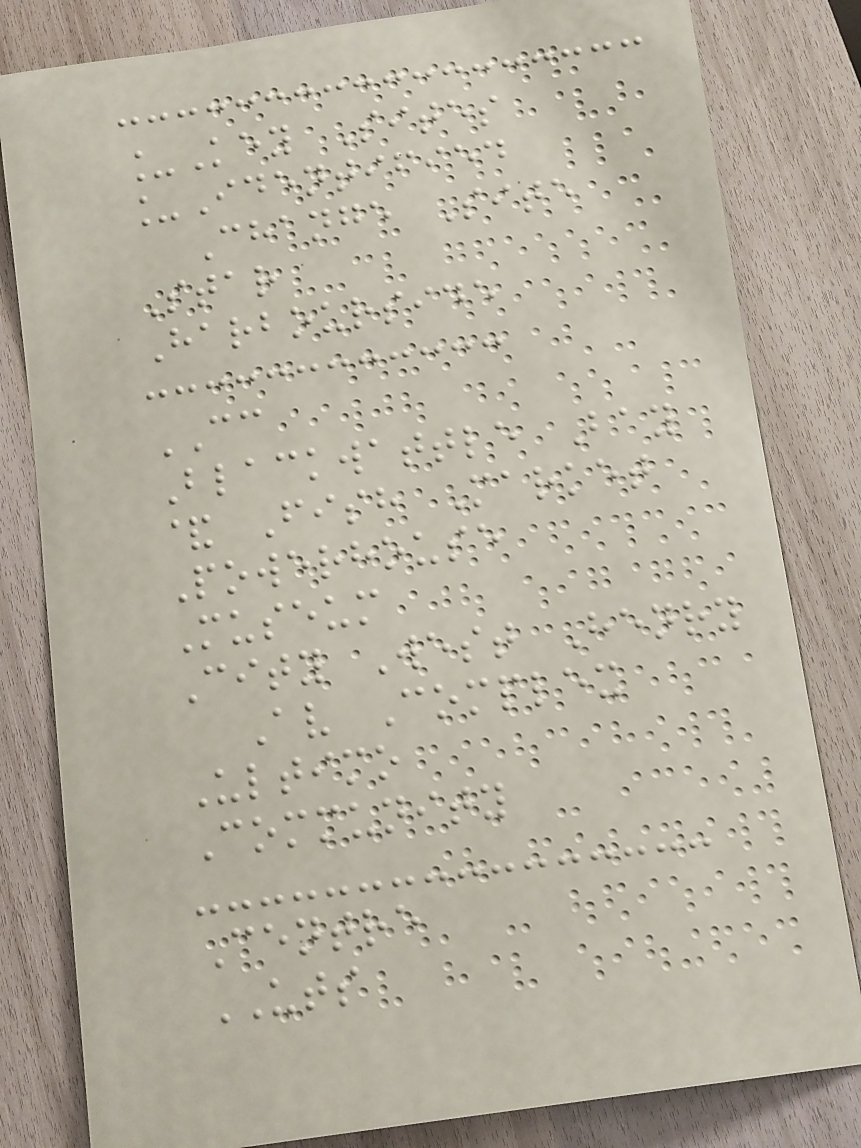_Key Sites
_Identified
Change Site
Star
Harbourside
CC
Blackwattle Bay
& Fish Market
Powerhouse
Museum
City West Henry
Av Complex
Ultimo
Community
Centre
UTS
